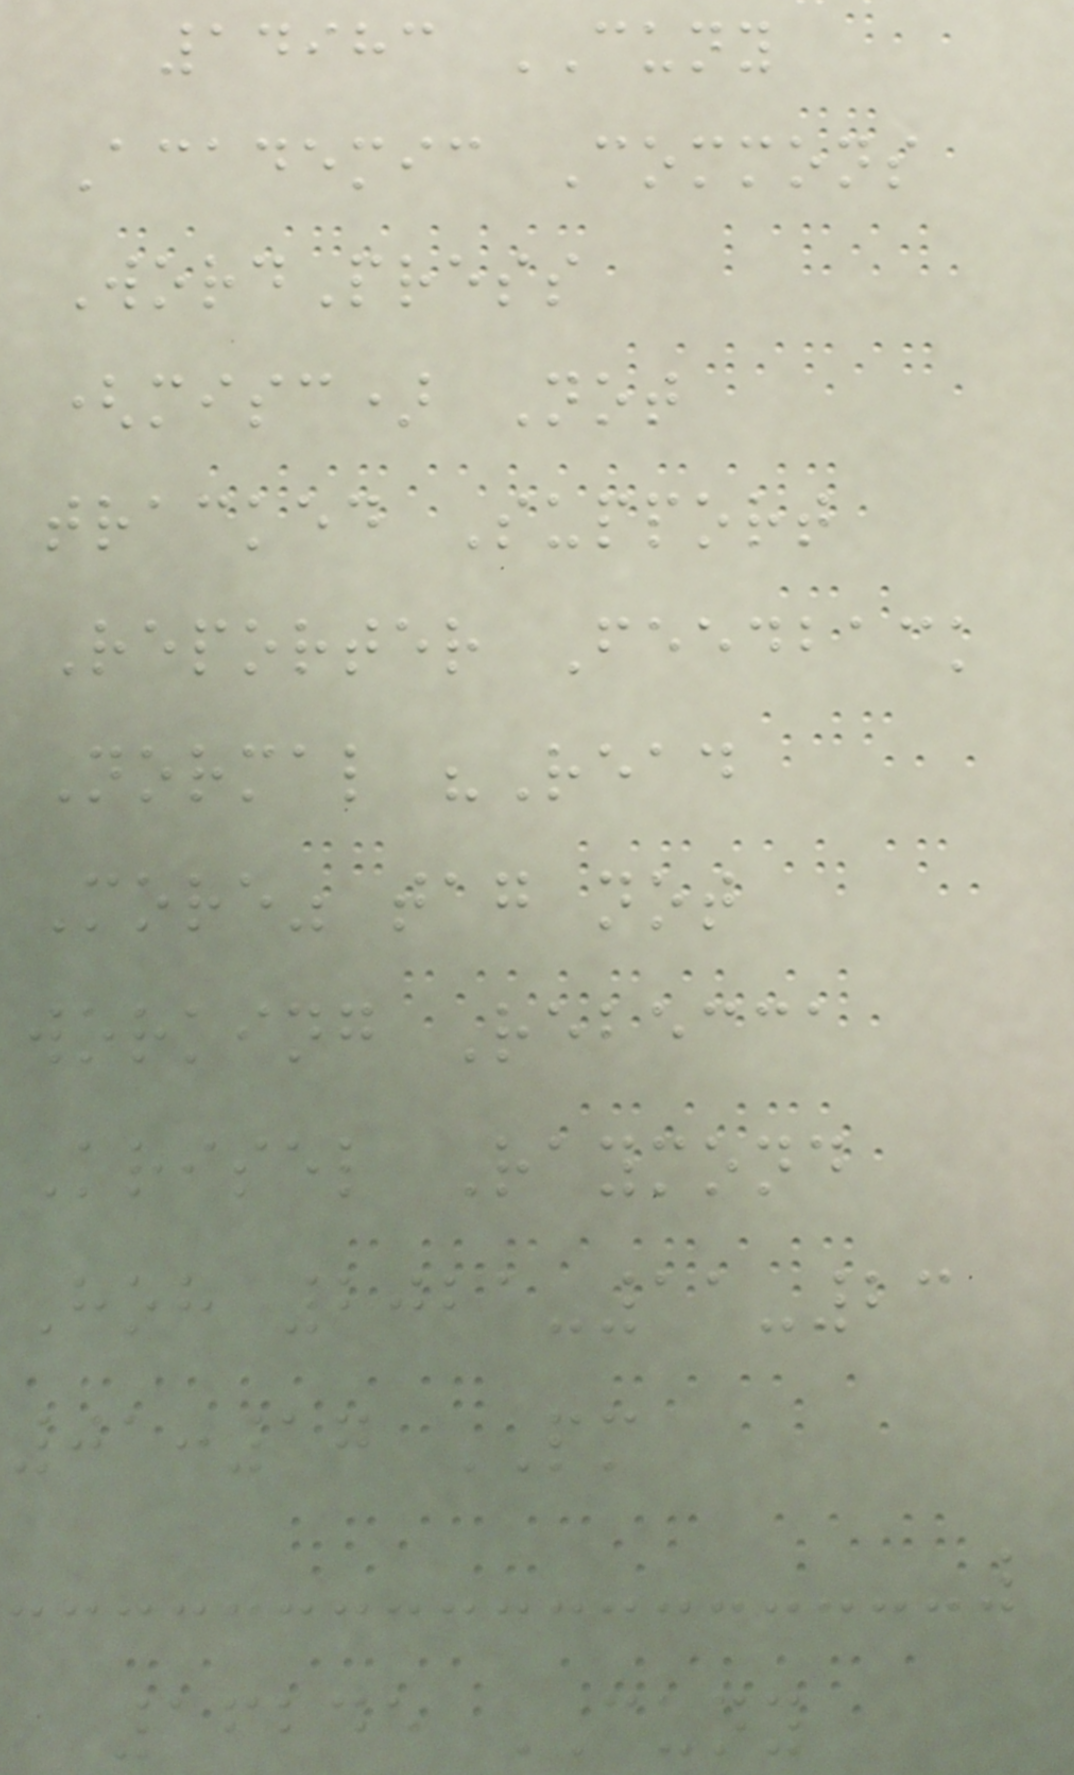14983 CUNY
Academic Commons
WordPress
(misc) Not
tracked Support
Reporter Feedback
Normal "Read
More" tag not
working Rebecca
Krisel Raymond
Hoh 2021-11-23
01:17 PM
16245 CUNY
